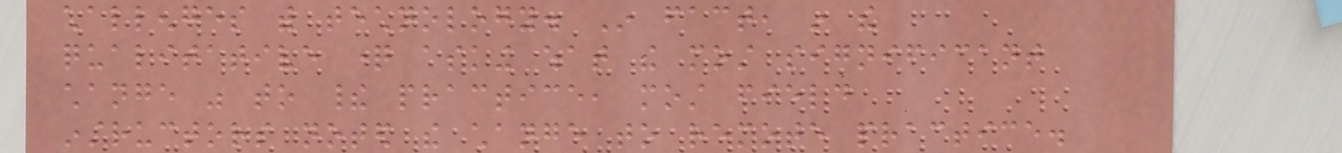challenges with technology. In fact, in the
qualitative question asking what the most significant
change was to their practice, most field
instructors noted the change to remote practice.
